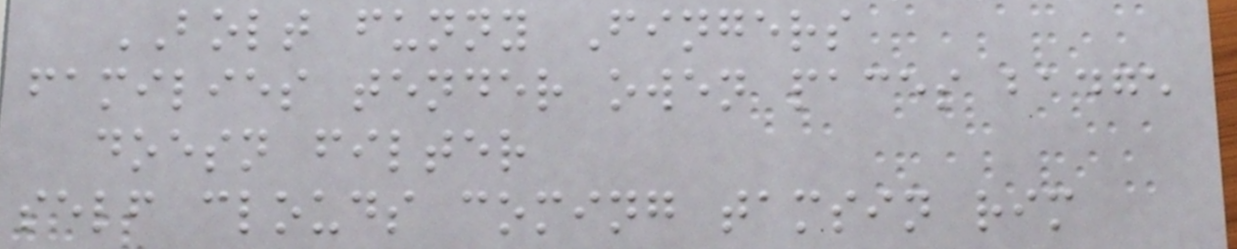BOLT funny Fingers
families tender owen paces badge
doesn filter
self clouds coming tamsin rim
